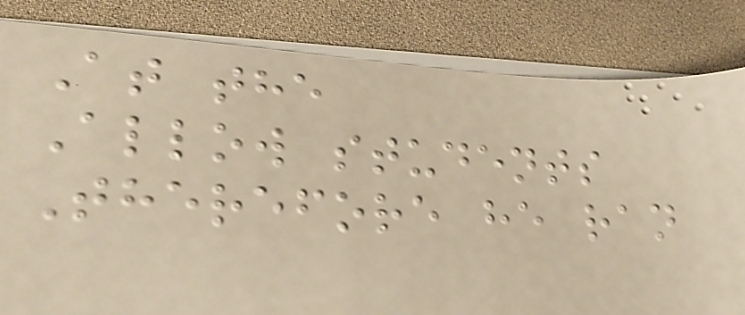At the
Allow students
Therefore he ran
